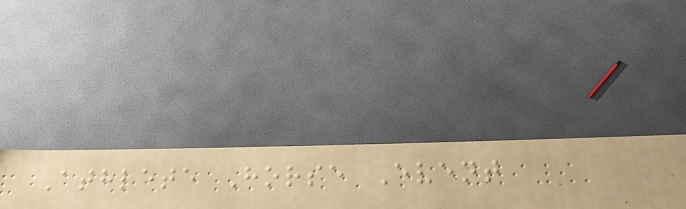Athlete Horse Event
